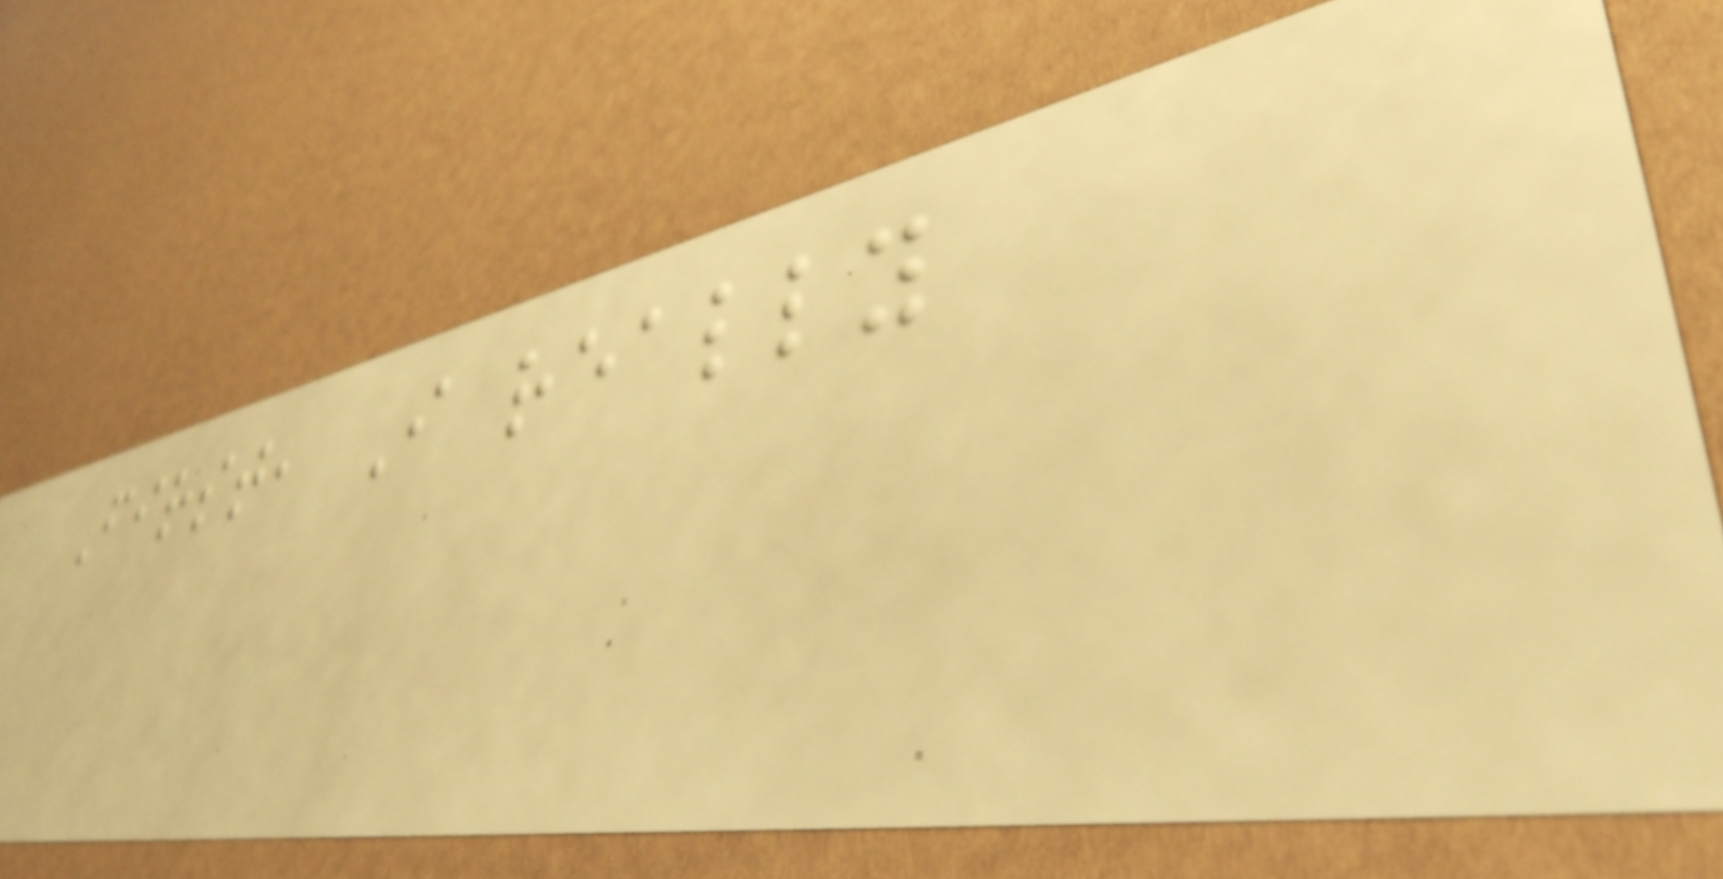First, I really
